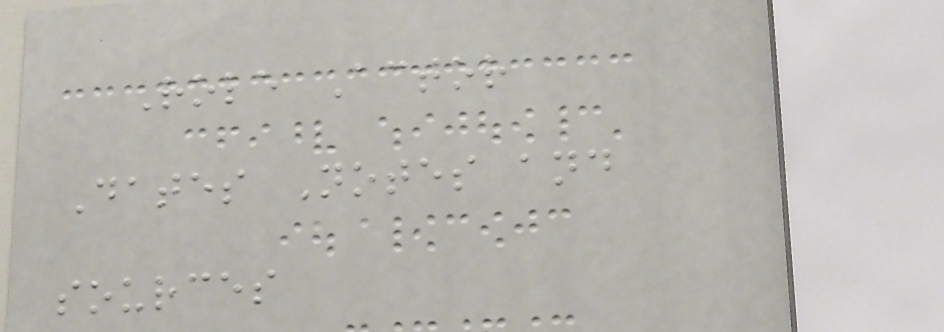Role Actor
Dates Notes and
sources
